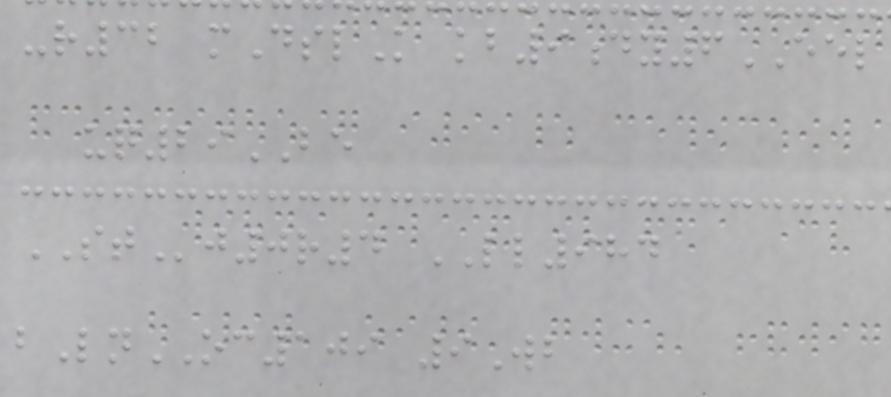-r32 mDslK kb9dy6EEL
uq29BE
STj0r4 LL984
bLnOC109 9Wb
